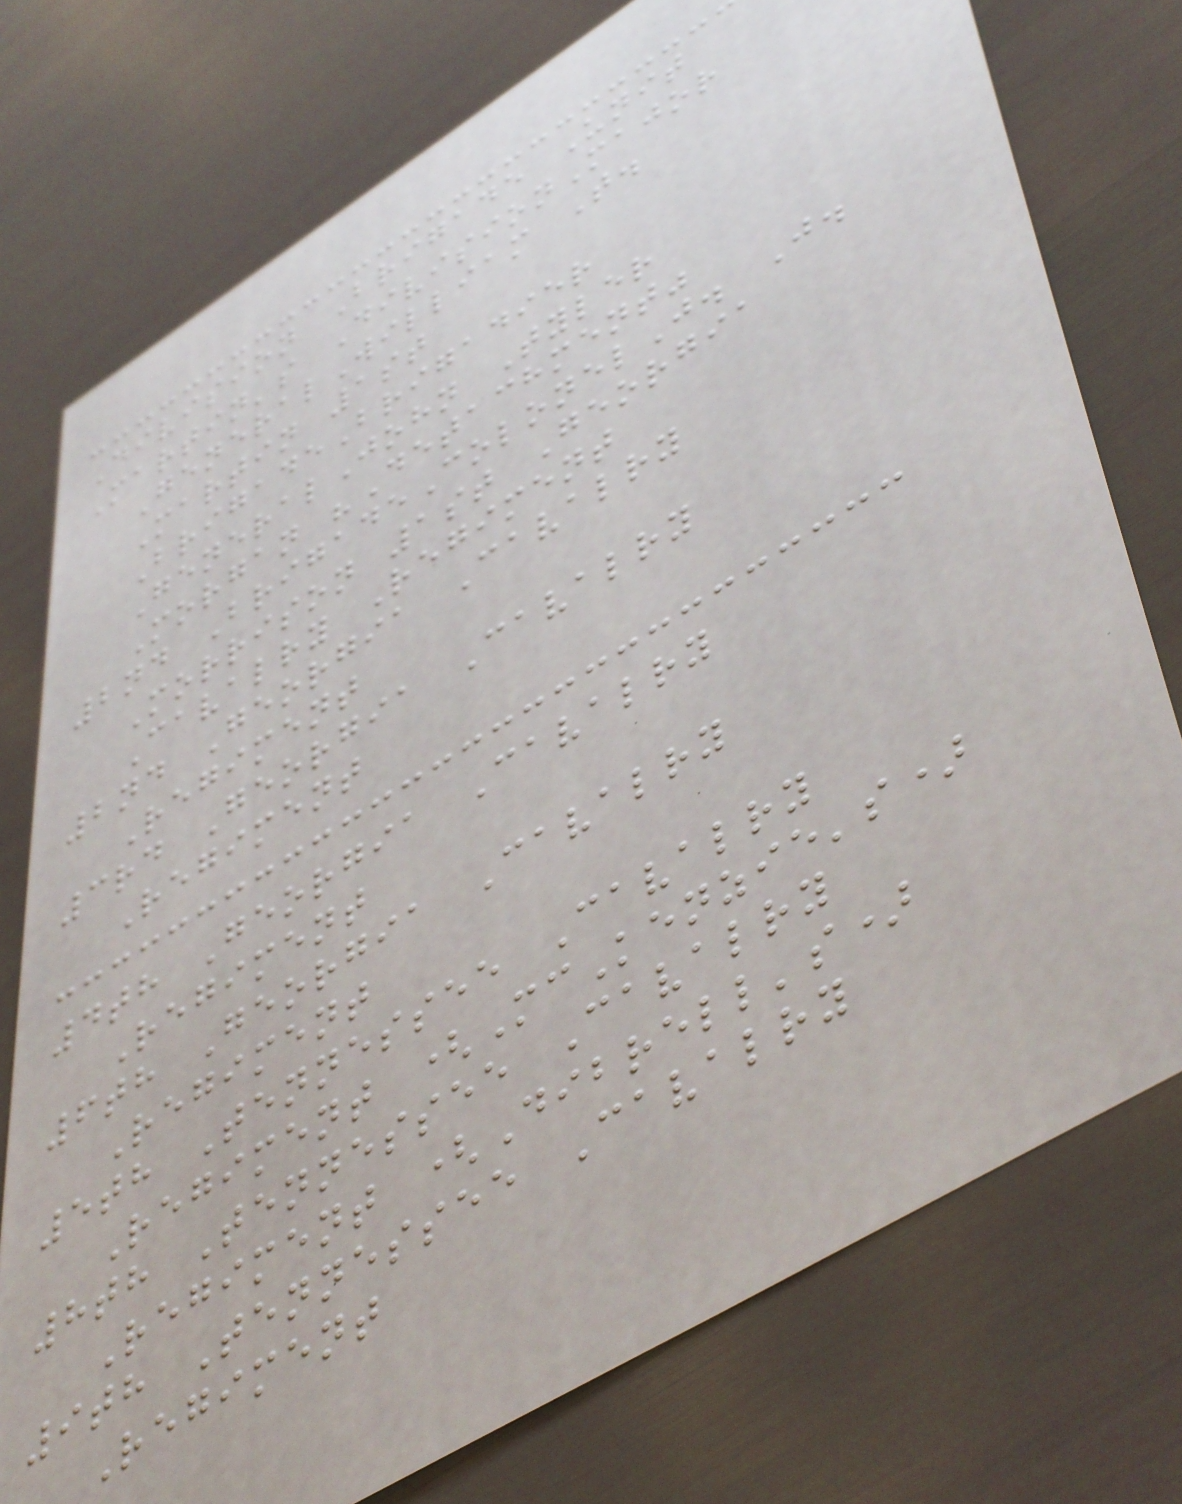Division Brigade Unit
Martin's DivisionMajor
GeneralWilliam T.
Martin 1st
BrigadeBrigadier
GeneralJohn Tyler
Morgan "Detachment"
2nd BrigadeColonelJ. J.
Morrison 1st Georgia
Cavalry Regiment
2nd Georgia Cavalry
Regiment
3rd Georgia Cavalry
Regiment
4th Georgia Cavalry
Regiment
6th Georgia Cavalry
Regiment
5th Tennessee Cavalry
Regiment (McKenzie's)
8th Tennessee Cavalry
Regiment (Dibrell's)
9th Tennessee Cavalry
Regiment
